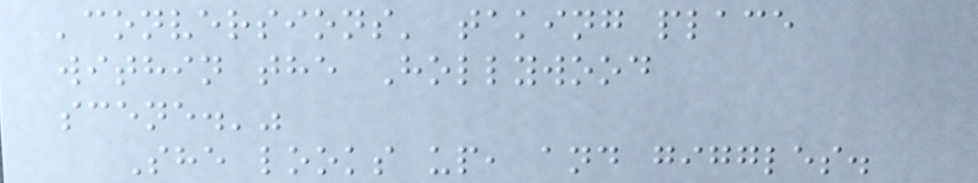'conversions' taking place
within the Hollywood
scene.'"
She looks up, and giggles.
